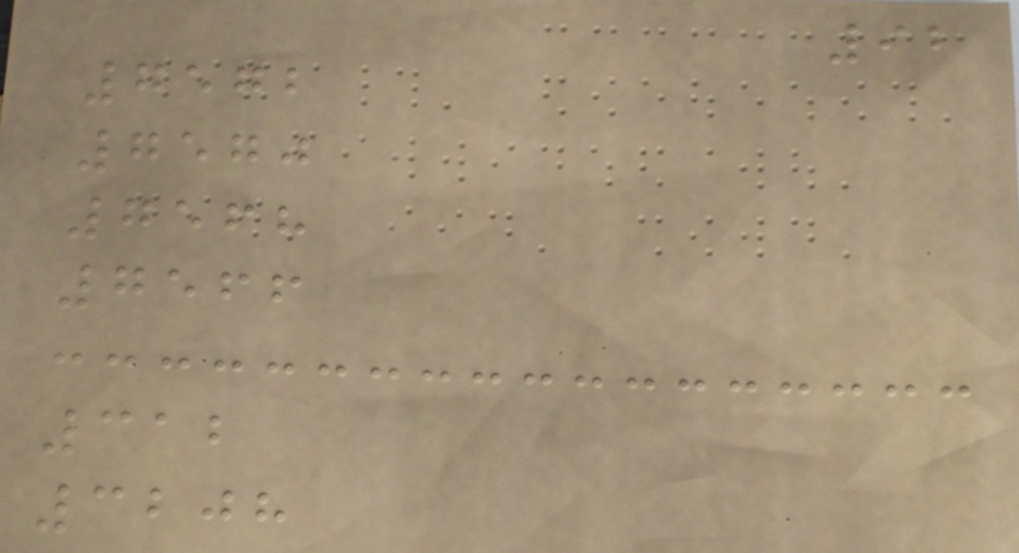92
7572
7570
7568
7566
312
3208
